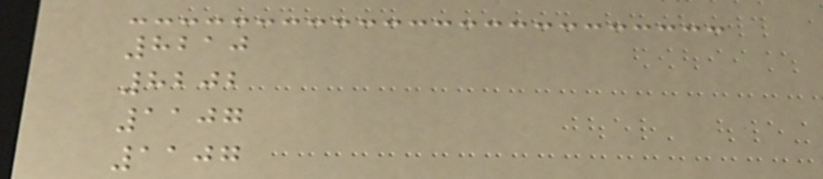8210
8202
1107
1107
